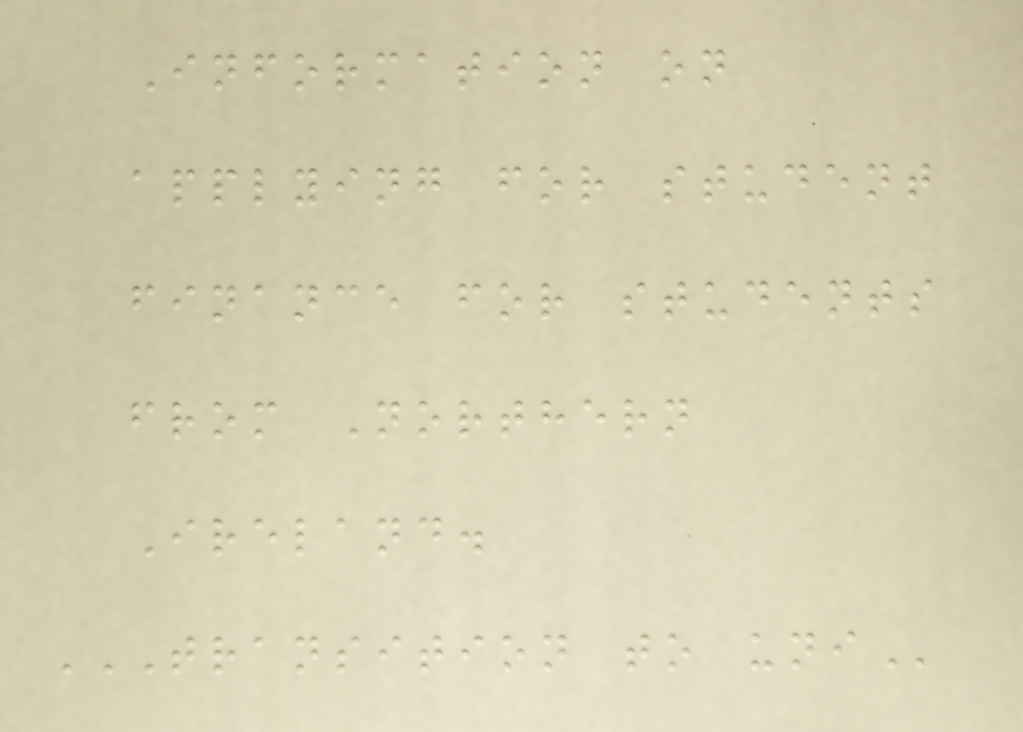Information on
applying for student
finance for students
from Northern
Ireland.
TRANSITION TO UNI
